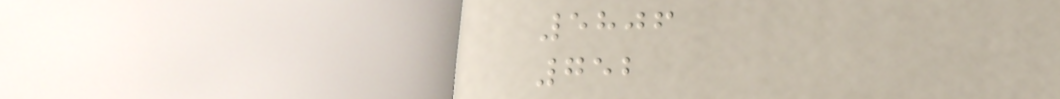5806
752
